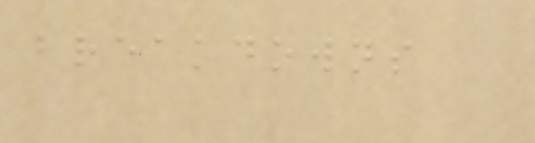breakdowns
